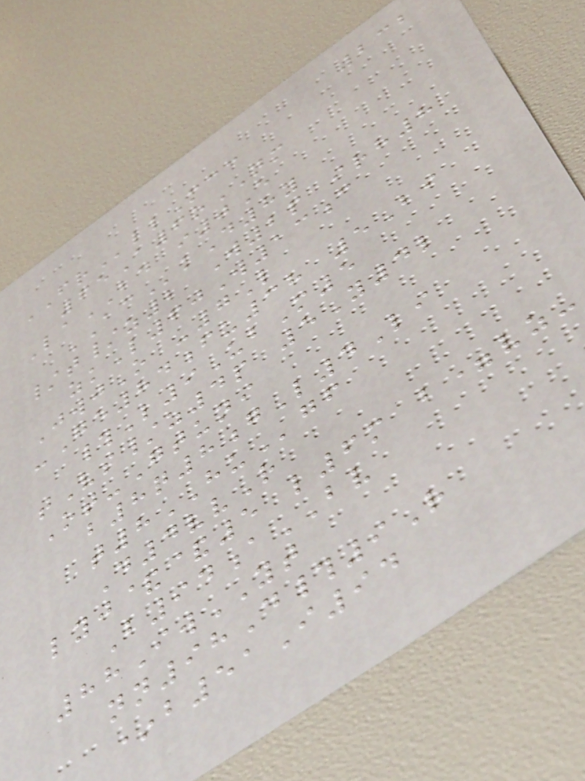232
FRllMcc
65A6oNM
LaBD i0E
ACkD8y
/t/z2 W2p irh8
zkL60W13c
JwjO -7L
-Ge84fu38 5Bi
#L9UbM5
tVs/z4p 5Y4l
Ot-Gtuni
b8q8gL4Li
t8HUgf
D4vvR
lyj&&5 l6m b=vz-
B94aBV
88IwYT
nn98D#9R
*b51I94
